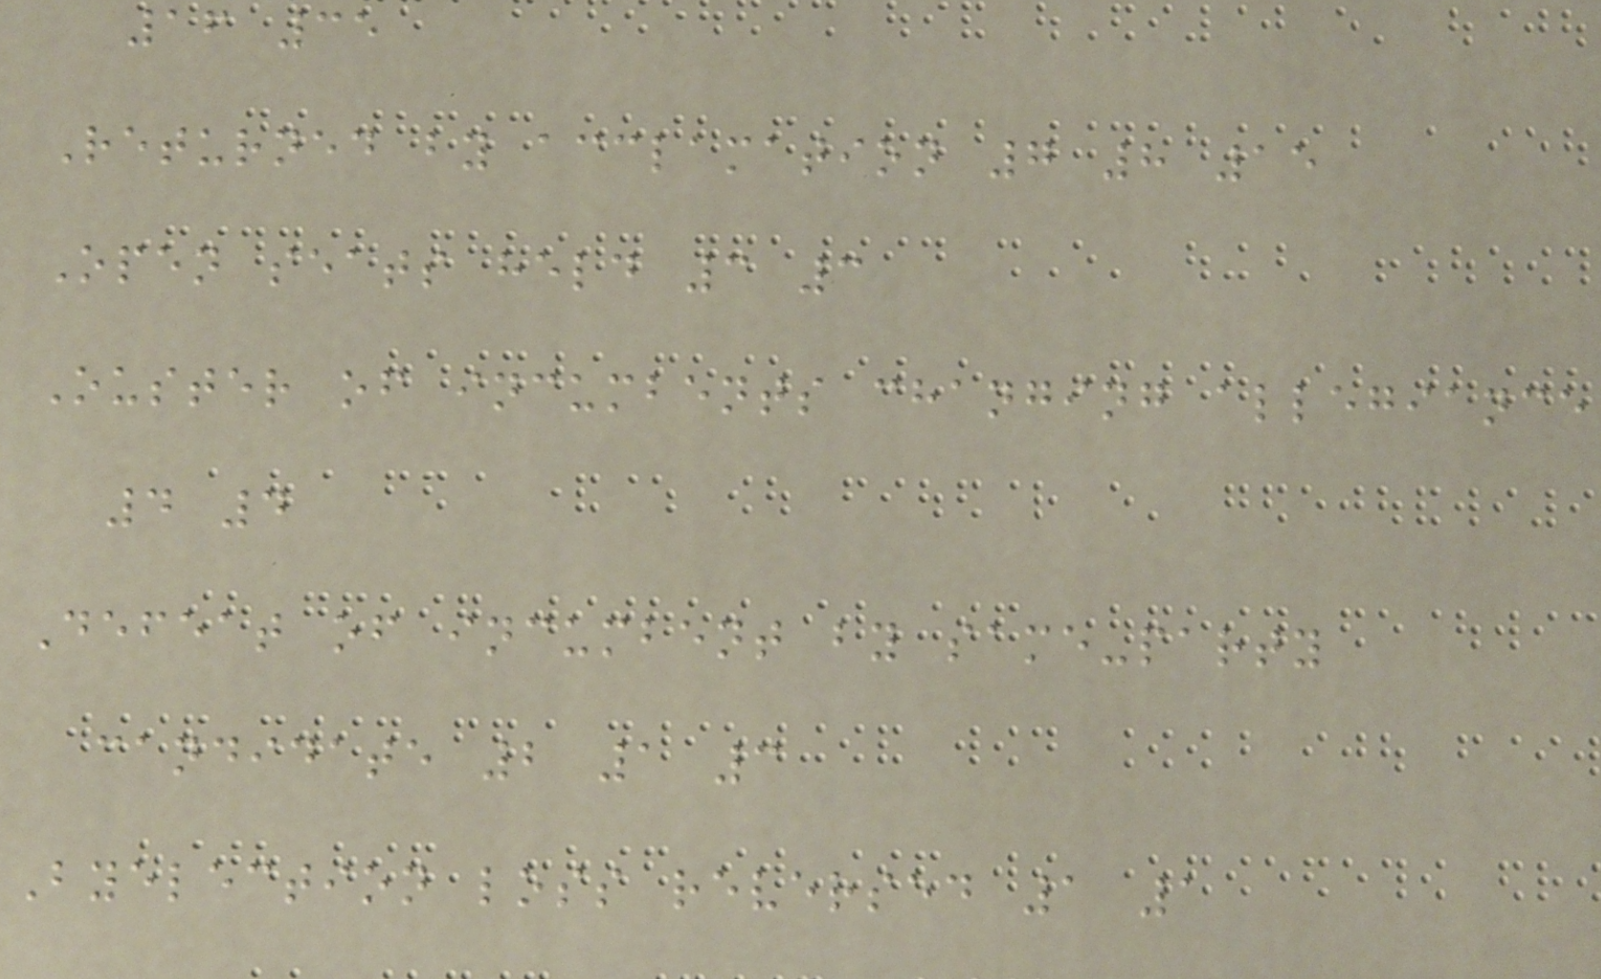16 35
Returned by acclamation 7 8 15
Open seats held 3 3
Ouster of incumbents changing allegiance
4 4
Defeat of incumbent by same-party
candidate 2 1 3
Byelection loss reversed 1 1
